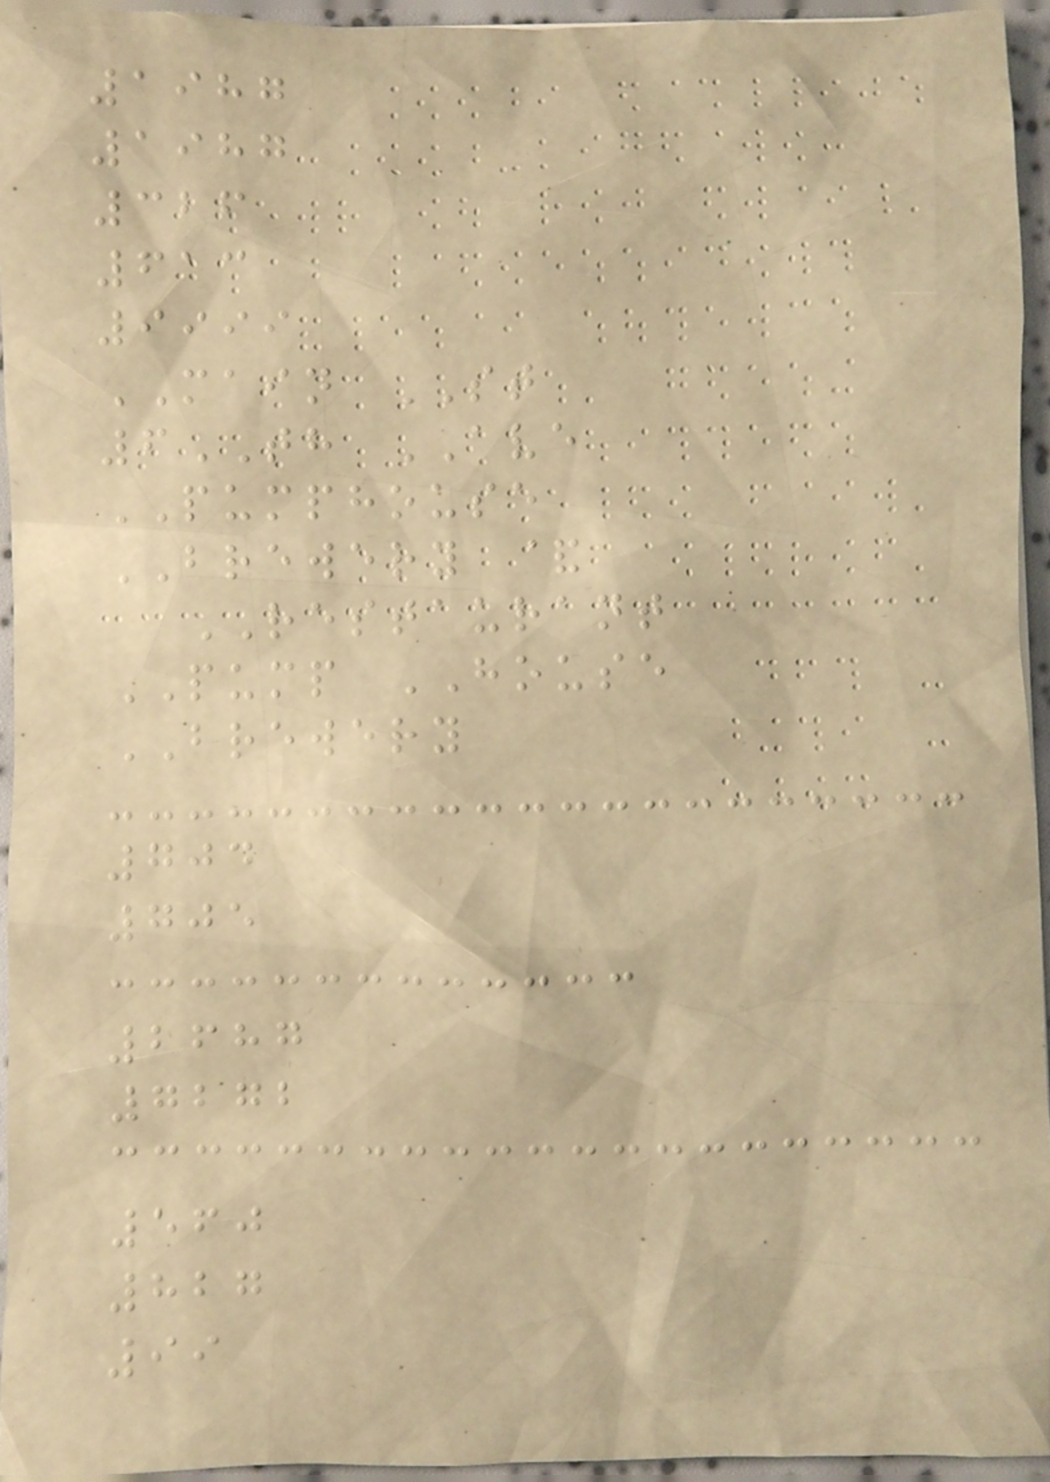1987
1987
326
613
9999
MAIN ST
6TH AVE
PUMPHOUSE
BREWERY &
RESTAURANT
PUMP HOUSE
BREWERY
704
705
2687
7272
560
827
99
